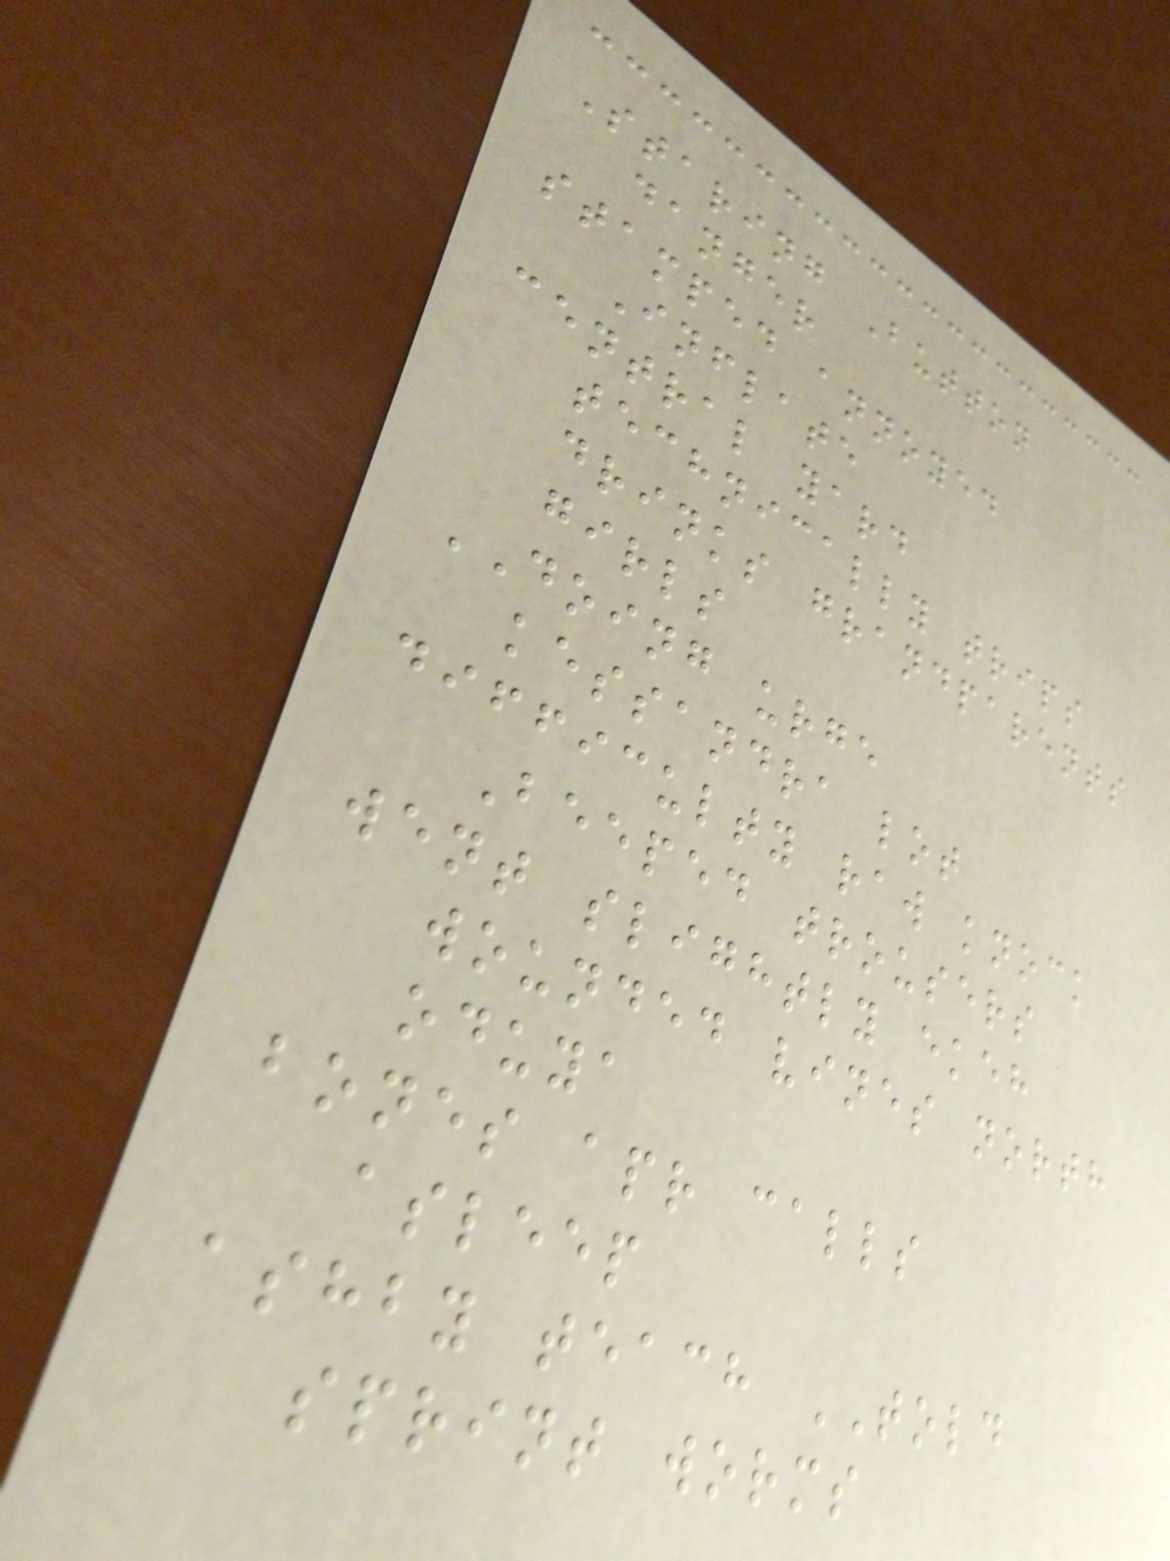Staring Button
danger
stamped annoyed
Inflate
central yard
technically trips
drinks grandparents
girls
DOING urge
kessandra lot
difficulty raw knock
Beeped trousers
went slightly ekeh
wounded vines north
oduya
bones apr calls
asleep
ashby teach TOLD
sprint worms
